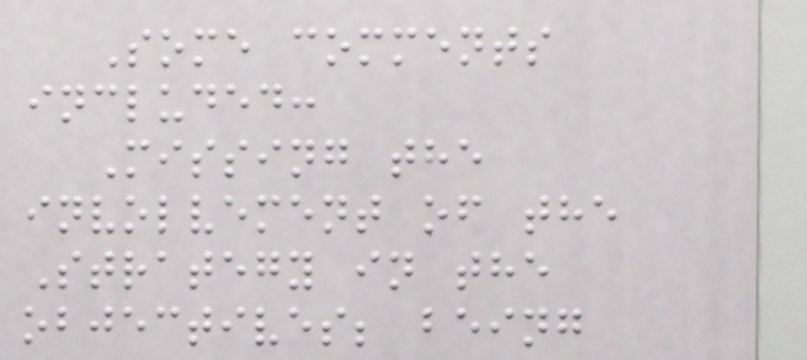Some comments
included:
Missing the
involvement of the
Strategy in the
objectives; being
